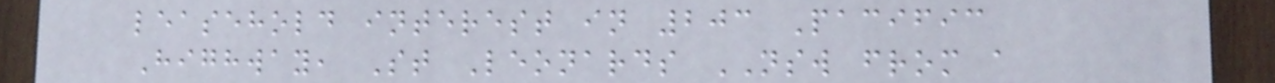leasehold interest in 203 Pacific
Highway, St Leonards NSW from a
